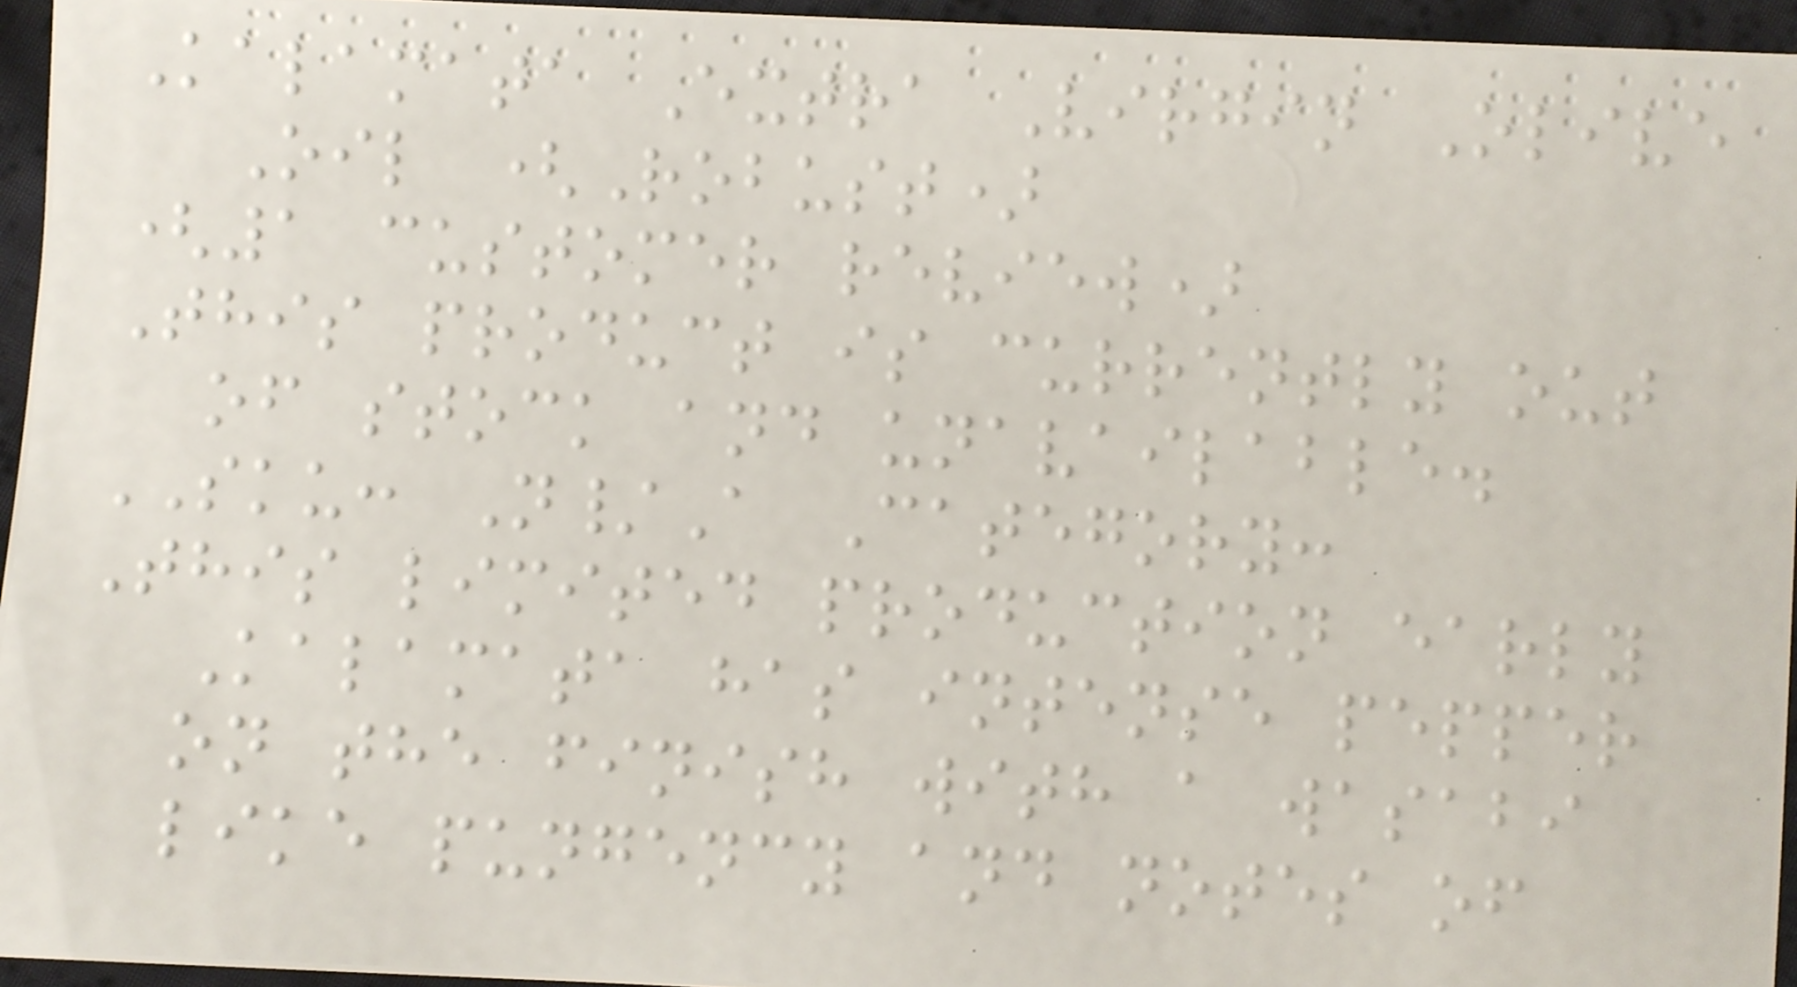Kalamata Extra Virgin Olive
Oil (Robust)
(1 customer review)
This product is currently out
of stock and unavailable.
SKU: N/A Category:
This limited production early
Kalamata has intense pepper
on the finish with a wasabi
like pungency and notes of
